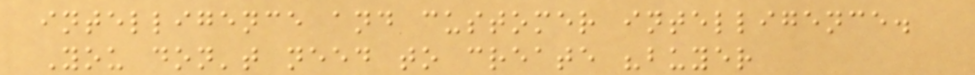intelligence and customer intelligence.
You don't need to create "buyer
